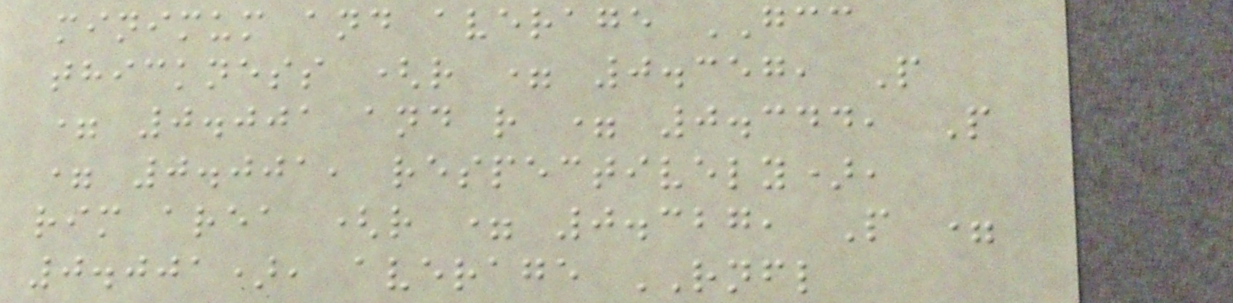minimum and average GCC
thickness (r = 0.357, P
= 0.001 and r = 0.344, P
= 0.001, respectively),
rim area (r = 0.327, P =
0.001), average RNFL
